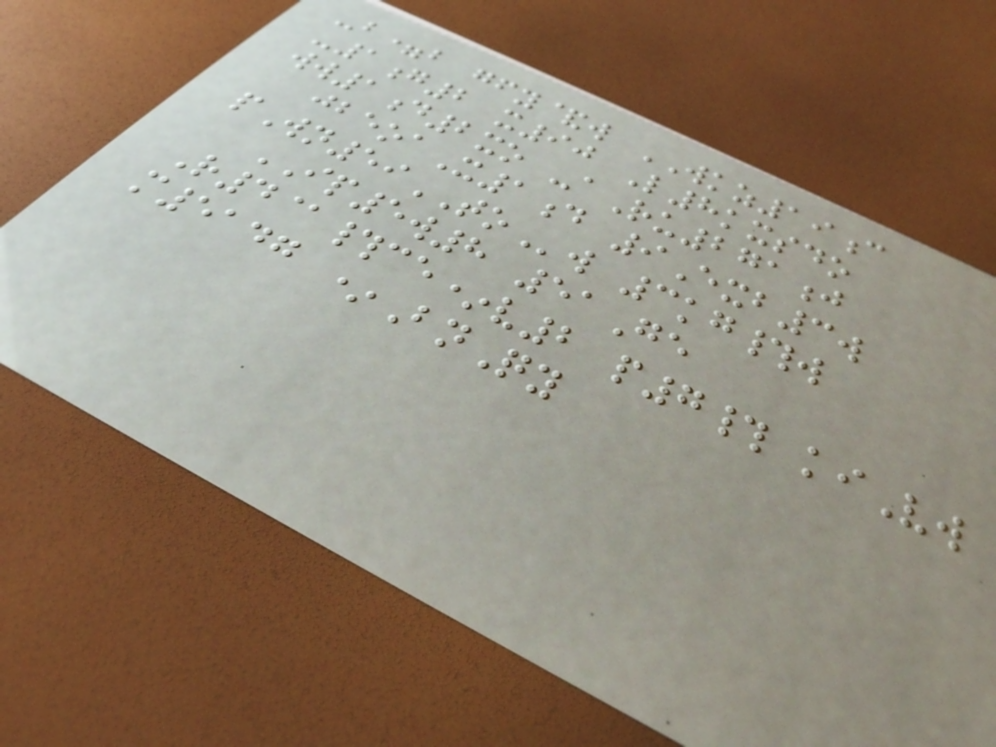-b=b gfy&w WKZ19c
-1g2 x90 L8kxsdo
ww1d2xo -aRu271j
jbeoaX1d 9Exb3w
pWn59TOw 3kg#w
IP5w8 51Ge
R4@#ce*v2 p7# kiVw
m5147 *BnQy
